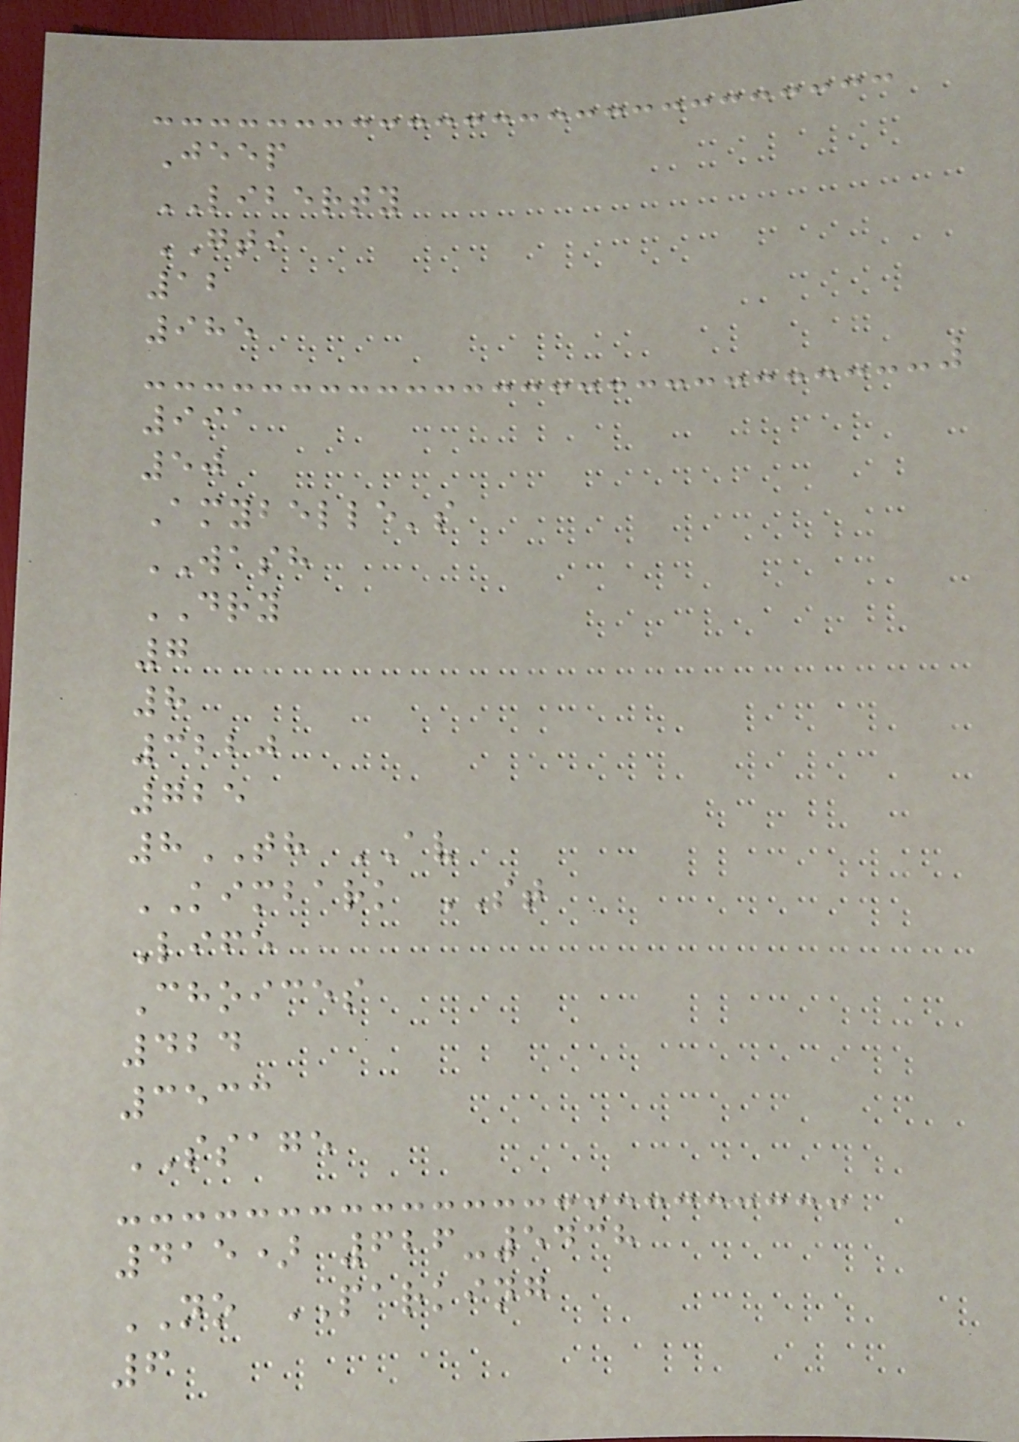Jeep
LIBERTY
GTI
12
985
991
50
Amybelle's
WASH
DRY
7
8
3220
725
8TH AV
KIMBARK ST
Life
Choices
424
3533
SSAGE
415) 626-5438
NO PARKING
6
